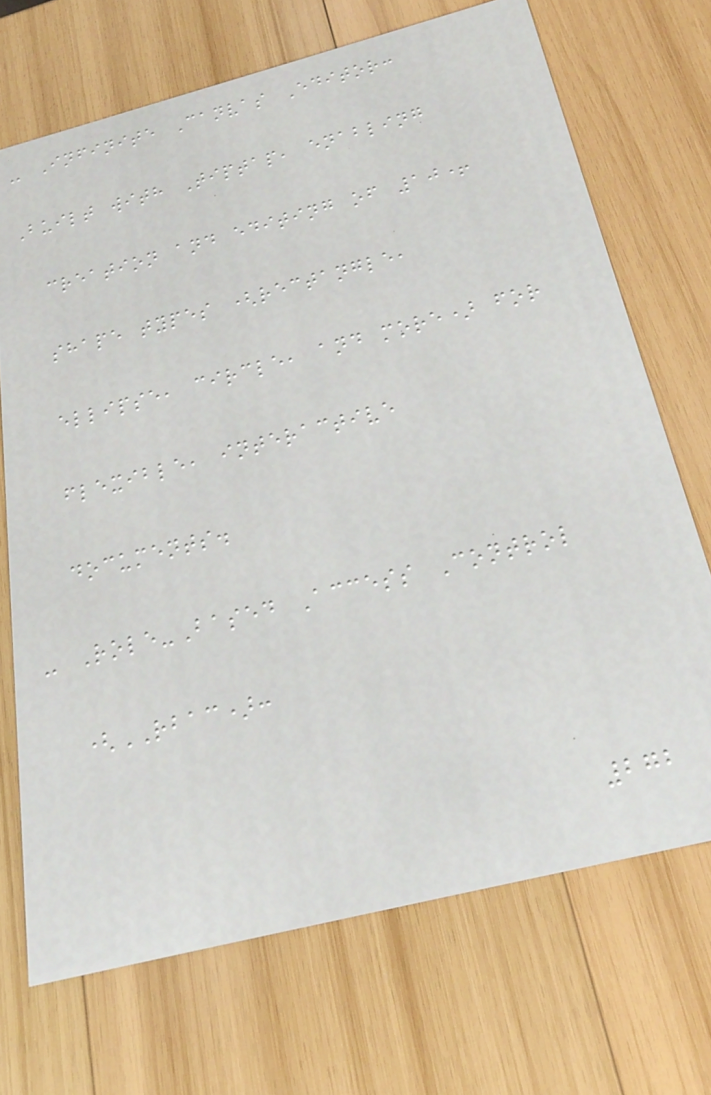- Infinite Canvas Editor:
Built with Tiptap, enabling
creation and editing of 10+
shape types (rectangle,
ellipse, circle, and more) for
flexible, interactive
documents.
- Role-Based Access Control
(RBAC):
272
